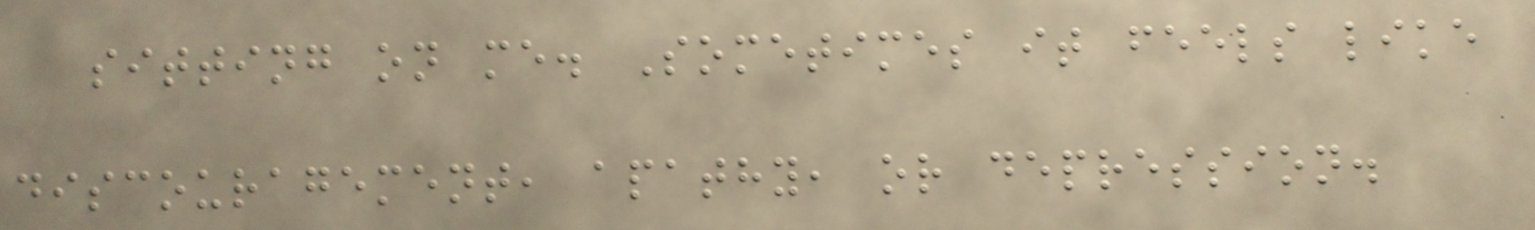sitting on me. Sometimes it feels like
discouragement, apathy, or depression.
